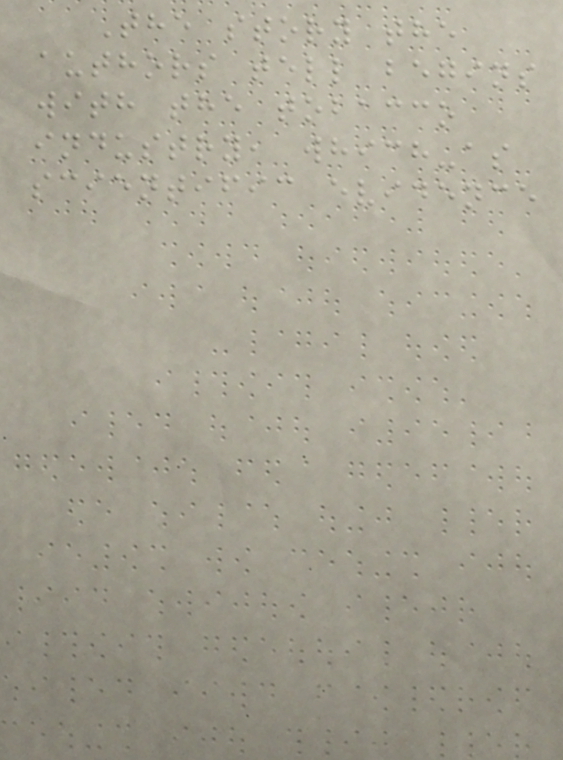The story the
authors tell begins
with the tobacco
industry, which-as
scientific evidence
